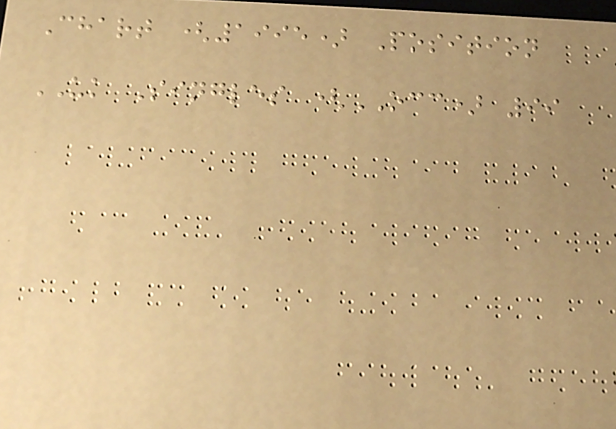Chart (1995) Position
UK Singles (OCC) 99
